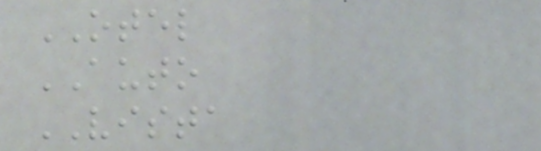OTEL
AUTO
VISTA
